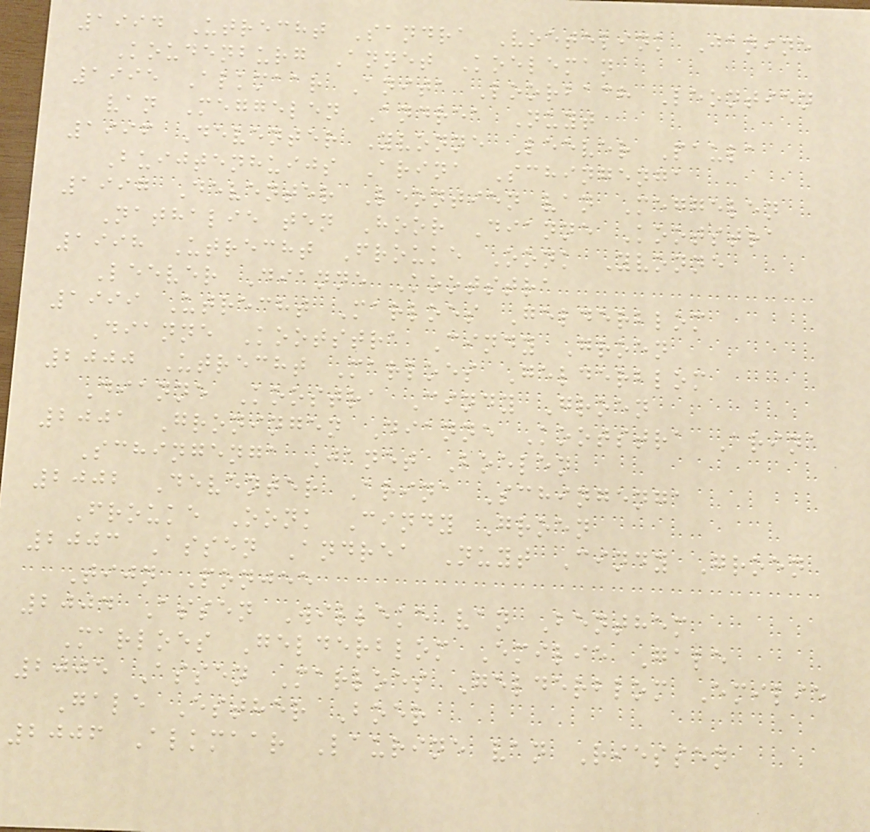1994 Utrecht Sandra Voetelink Janine
Koudenburg Annet Koeleman
1995 Alkmaar Anita Loorbach Leontien
van Meggelen Andrea Nuyt
1996 Deventer Yvonne Leever Paula
Buijtenhuijs Arina Schingenga
1997 Deventer Leontien van Meggelen
Nathalie ten Hoor Dianne Kootstra
1998 Utrecht Frouke Oonk Yvonne
Leever Dianne Kootstra
1999 Utrecht Marloes Gelderblom
Dianne Kootstra Cindy Groen
2000 Utrecht Marloes Gelderblom
Dianne Koostra Cindy Groen
2001 Groningen Dianne Kootstra Arina
Schingenga Janet Boelen
2002 Deventer Arina Schingenga
Frouke Oonk Cindy Groen
2003 Assen Andrea Nuyt Cindy Groen
Tijn Ponjee
2004 Assen Willeke van Benthem
Marloes Gelderblom Emilie Gale
2005 Assen Marloes Gelderblom Emilie
Gale Esther Boer
2006 Alkmaar Laurine van Riessen
